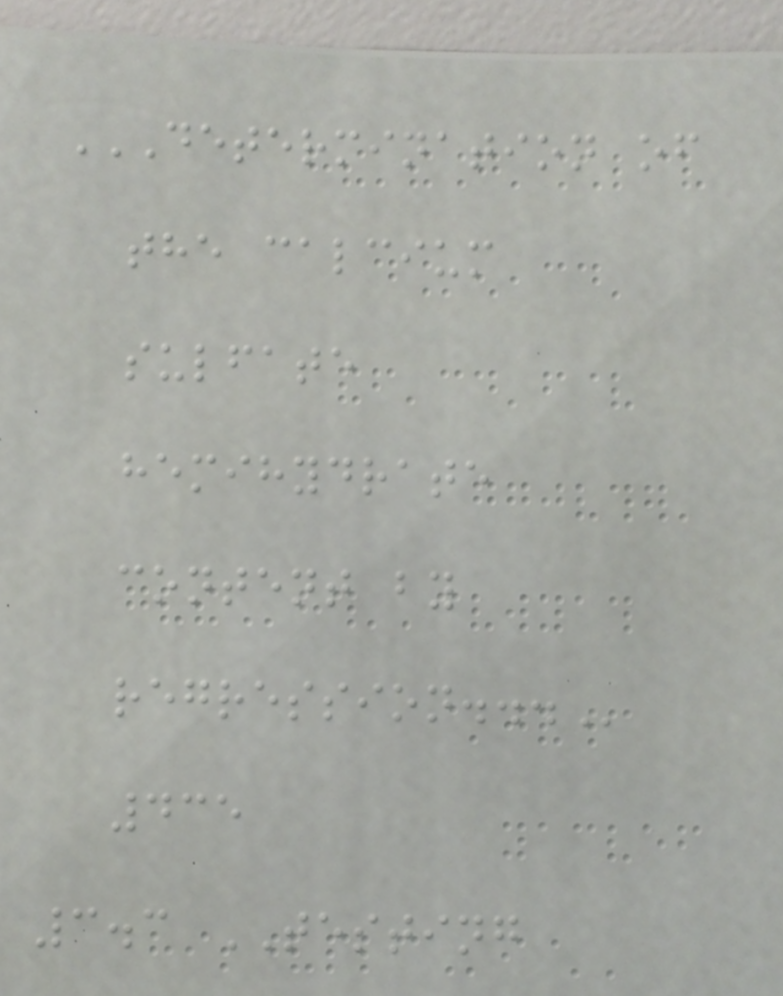DETERMINATION OF
THE CALCIUM
SULFATE
HEMIHYDRATE
CONTENT BY
REGRESSION...
435
3.3 TESTING
